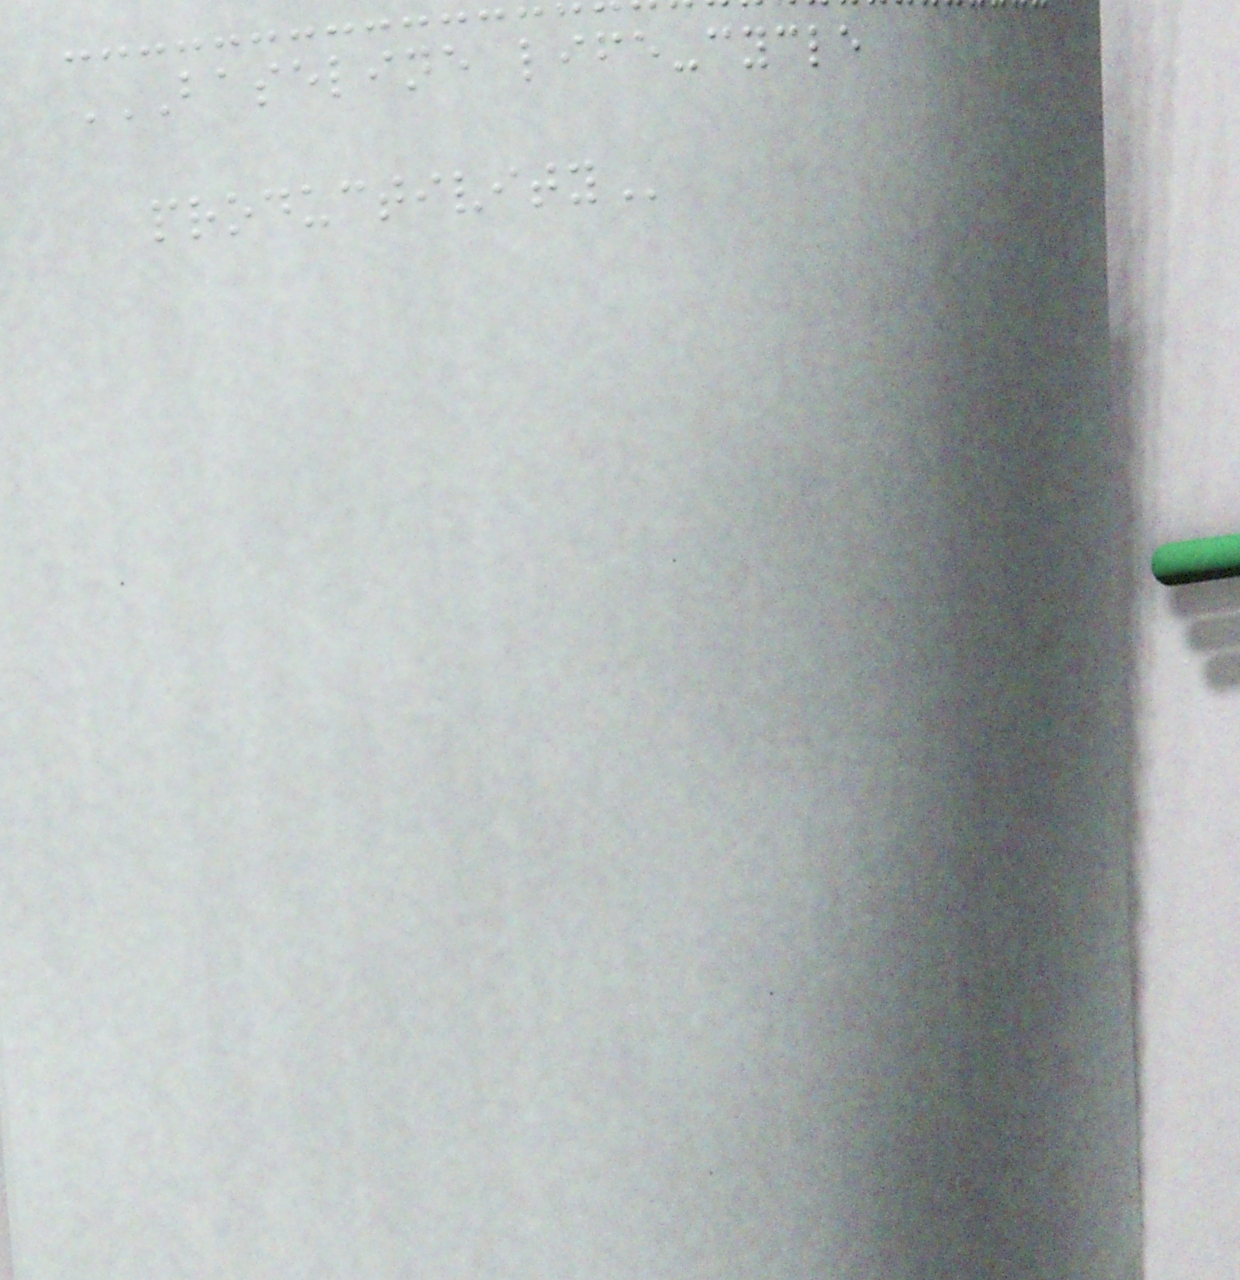BASELINE LIFE-CYCLE
PRODUCTIVITY
